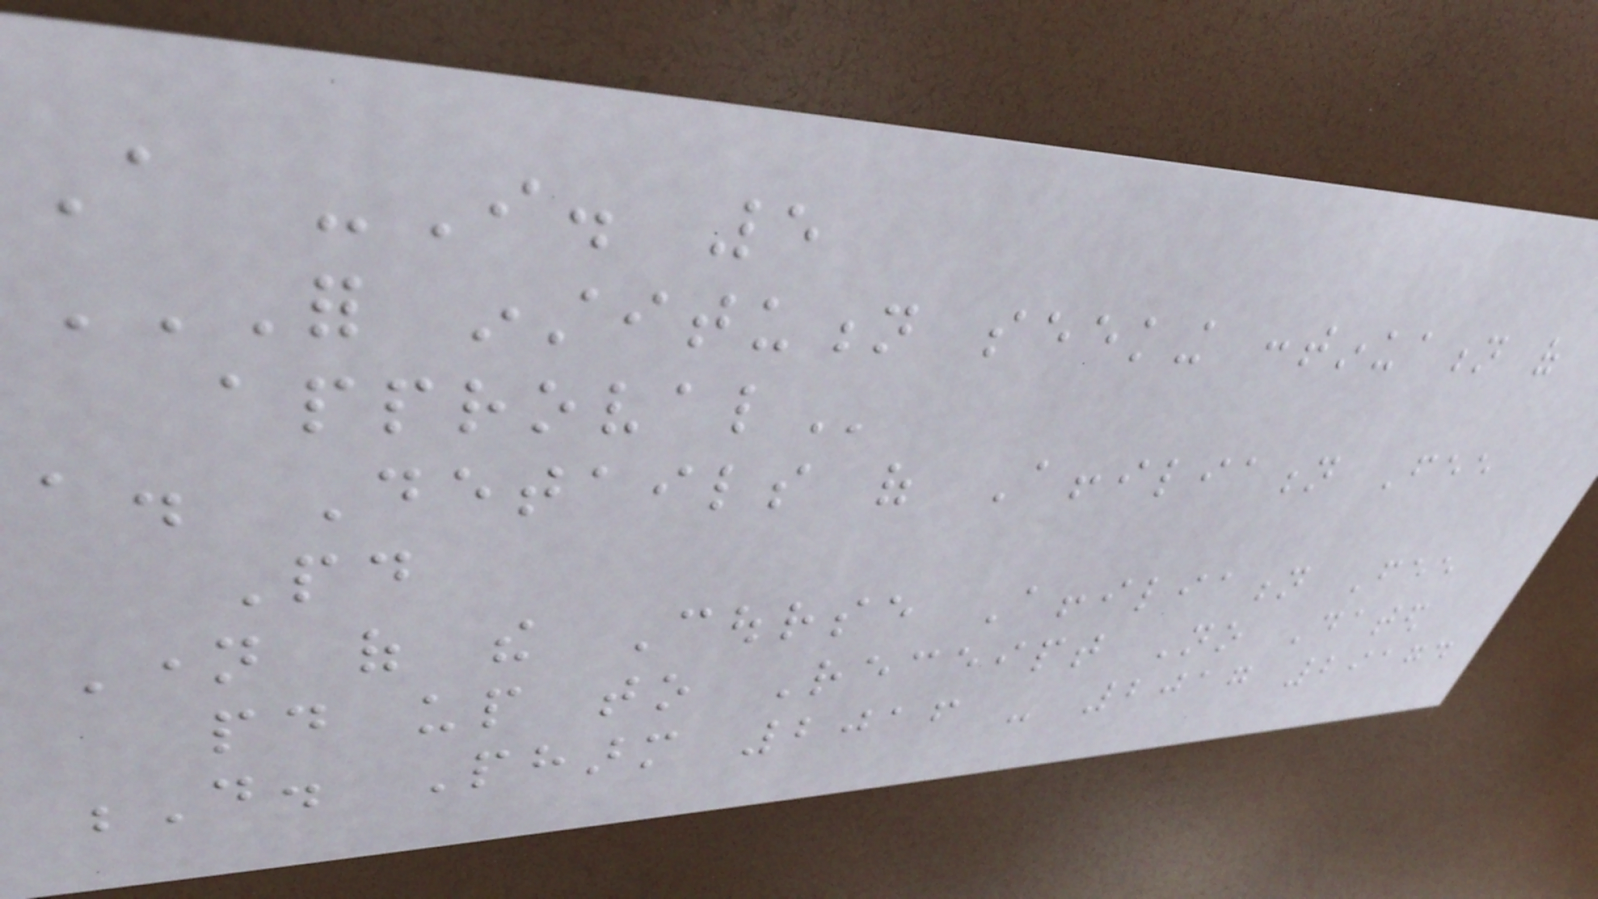A -I. 5
FOR INSTITUTION SEEKING CONTINUATION OF
APPROVAL
a. Details of Affiliation Fee
Paid
Name of the Course Affiliation Fee
paid up to Receipt No Dated
D. Pharm 2016 - 2017 29174
